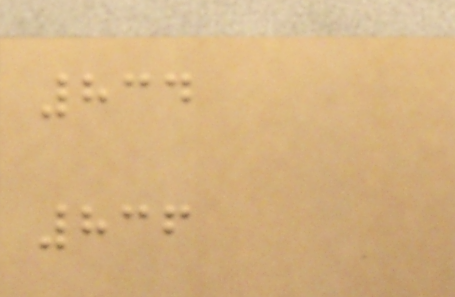834
836
